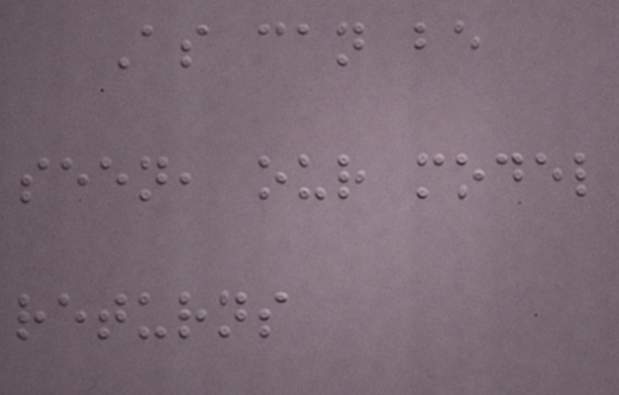As can be
seen, our model
returns
